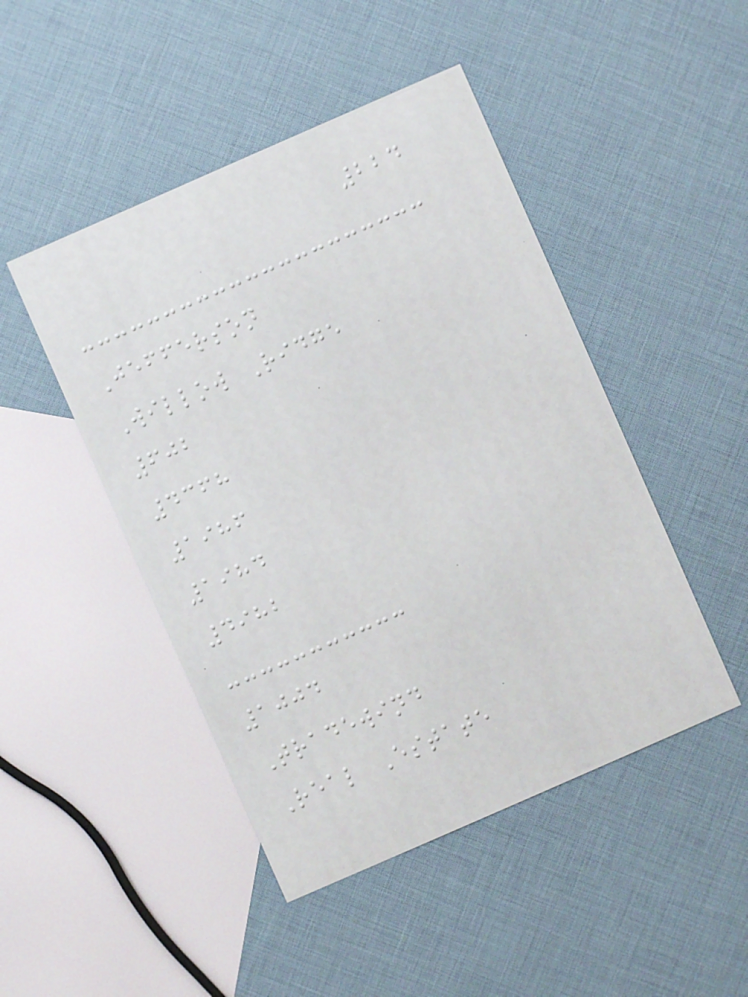224
Jefferson
Willow Ridge
602
4368
1986
1984
4982
1004
Tradewind
Real Estate
